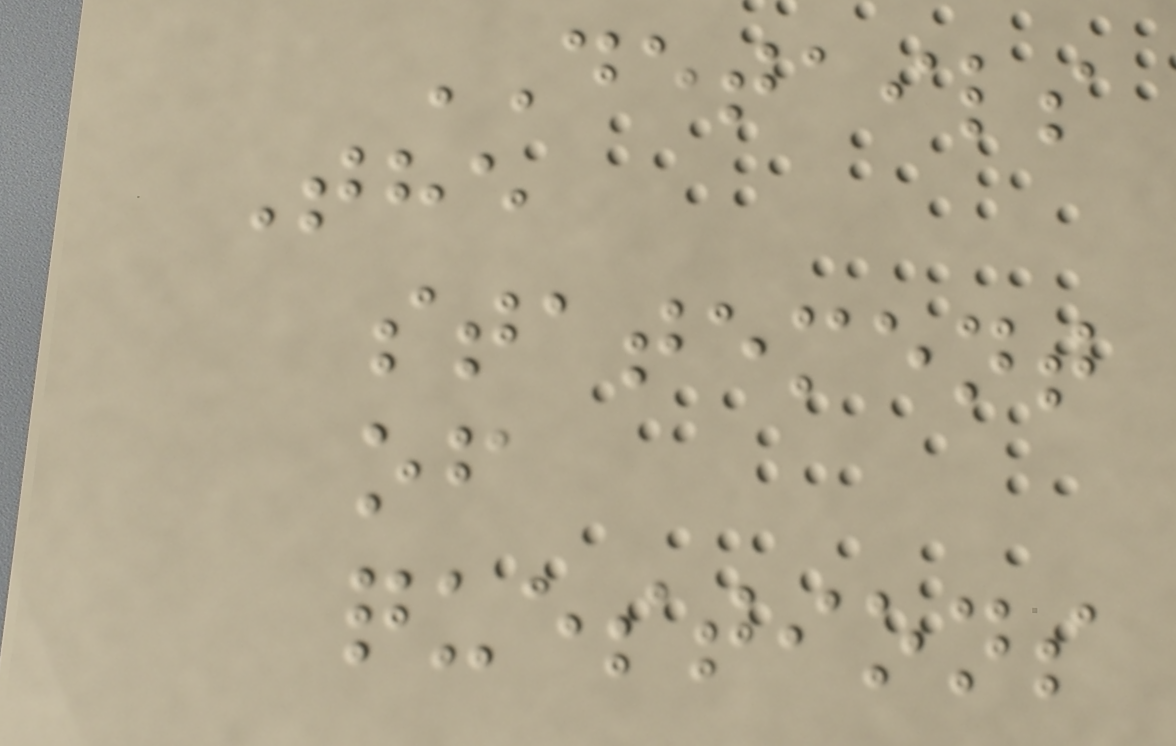DETAILS
The
statement
of
questions
